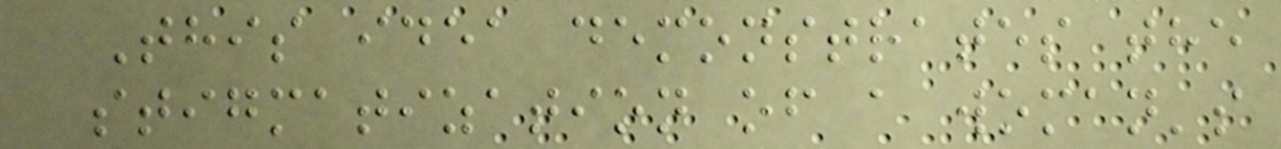This idea demonstrates the
stigmatization of a woman's
